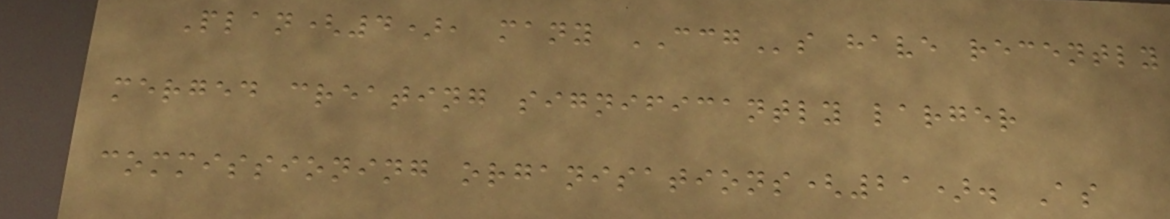Plan(4), many CCGs have recently
merged creating significantly larger
commissioning organisations(21). As
